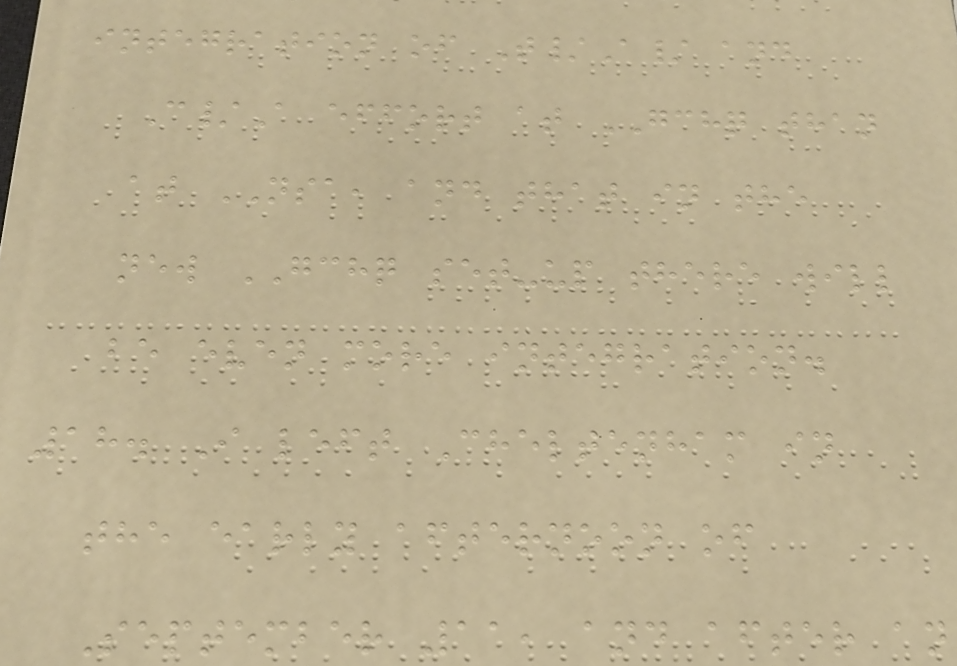integration of T/A/ and
C/A effort at GCHQ than
at NSA, and that in the
new GCHQ set-up there will
be even more integration.
18. I left Cheltenham in
the early afternoon of
September 11, and after an
